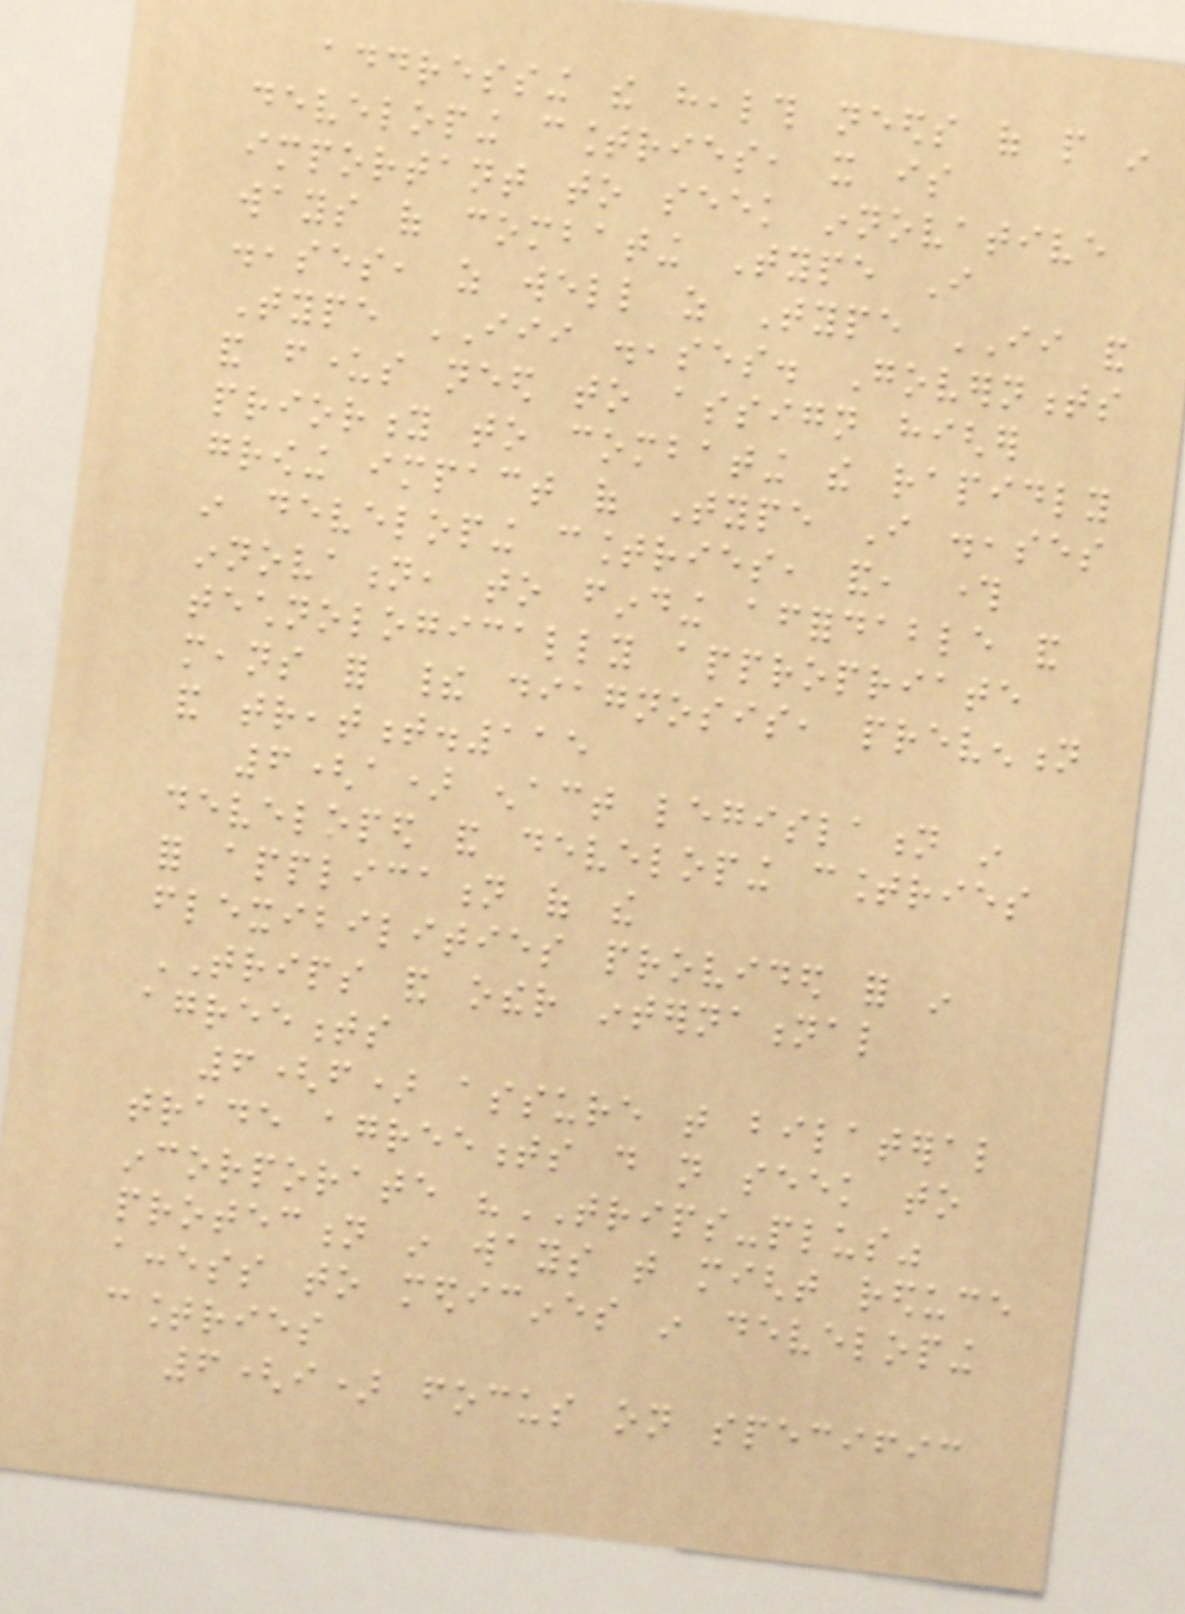addressing the health needs of people in
developing countries, it is
important to seek innovative
ways of combating Type I
diseases, as well as Type II and
Type III diseases. Governments
and funders need to assign higher
priority to combating the rapidly
growing impact of Type I diseases
in developing countries, and, through
innovation, to finding affordable and
technologically appropriate
means for their diagnosis, prevention
and treatment.115
6(a) enact legislation in
developed and developing countries
for application of the
flexibilities provided for in
TRIPS and other international
agreements
6(f) assure that bilateral
trade agreements do not seek to
incorporate "TRIPS-plus"
protection in ways that might reduce
access to medicines in developing
countries
6(i) focus on specific
